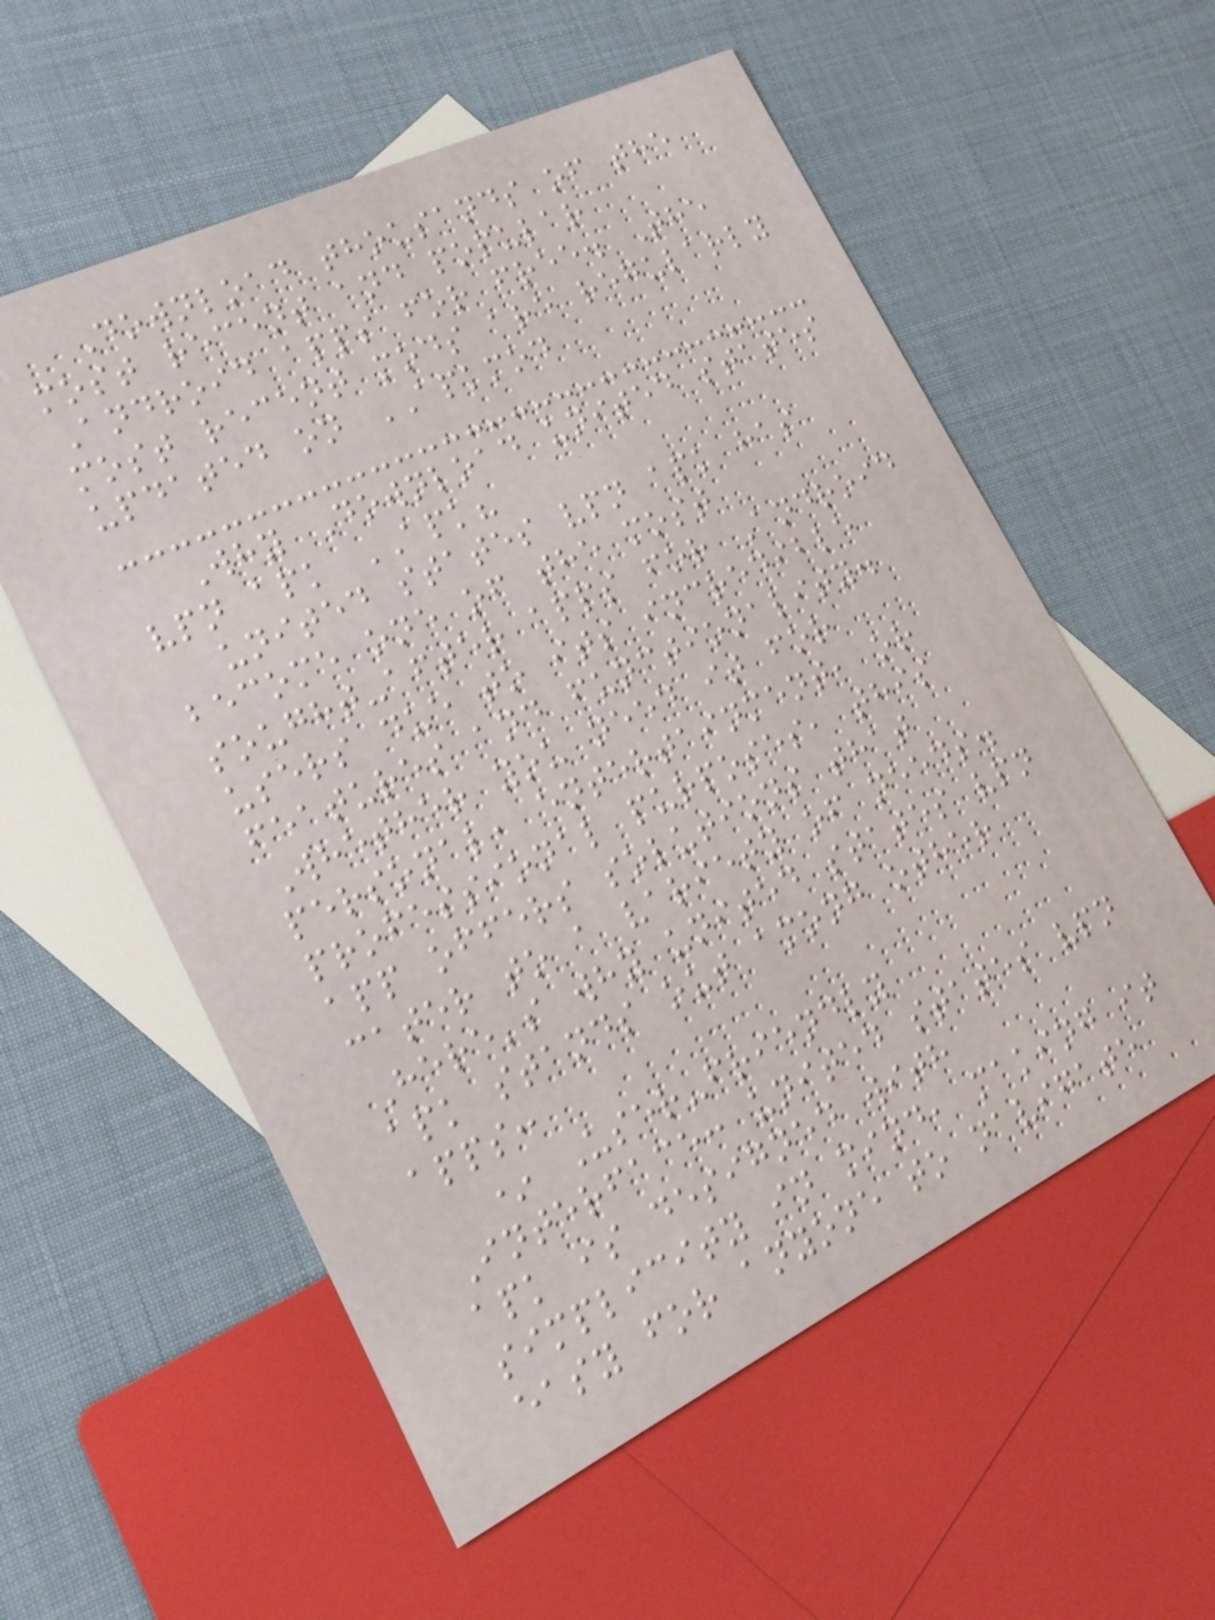Download thousands of the
most recent and popular
Android apps for free. The
most recent mods are regularly
updated on APKMOD
Why Download united states
vpn apk APK?
united states vpn apk has
become one of the most
sought-after apps for Android
users due to its incredible
features and functionality.
Whether you need it for
personal, entertainment, or
professional purposes, this
app offers solutions that
cater to a variety of needs.
Here's why united states vpn
apk stands out among other
apps:
* User-friendly
Interface: united states vpn
apk is designed with
simplicity in mind, making it
easy for anyone to navigate
